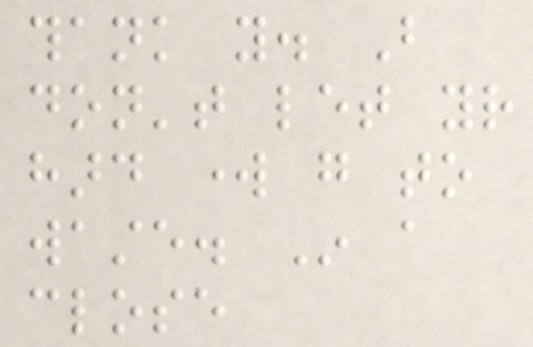thank you. But
don't let your
hard work go to
waste. In a
close
